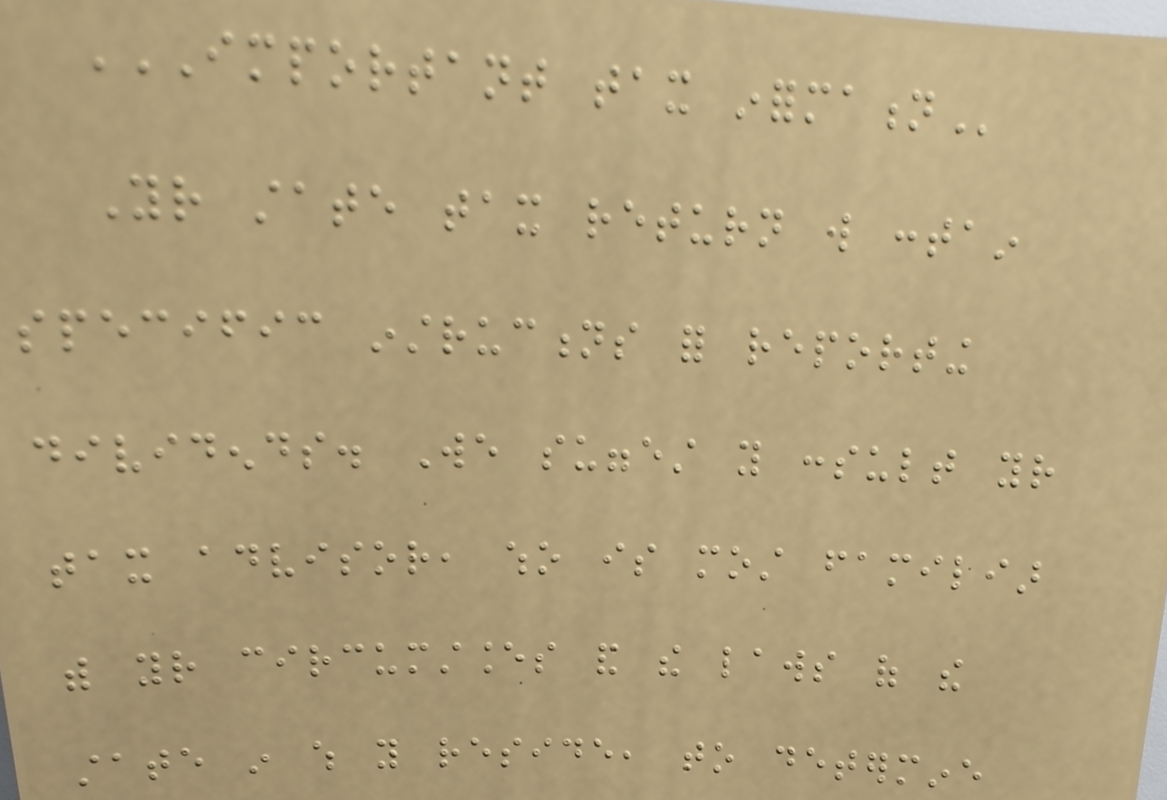IMPORTANT TAX INFORMATION
Your state tax return will contain
specific instructions for reporting
dividends. We suggest you consult your
tax advisor, who is most familiar
with your circumstances and the laws of the
state in which you reside, to determine
